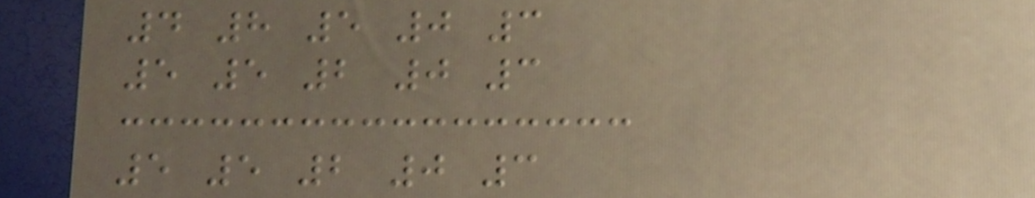4 8 5 0 3
5 5 2 0 3
5 5 2 0 3
